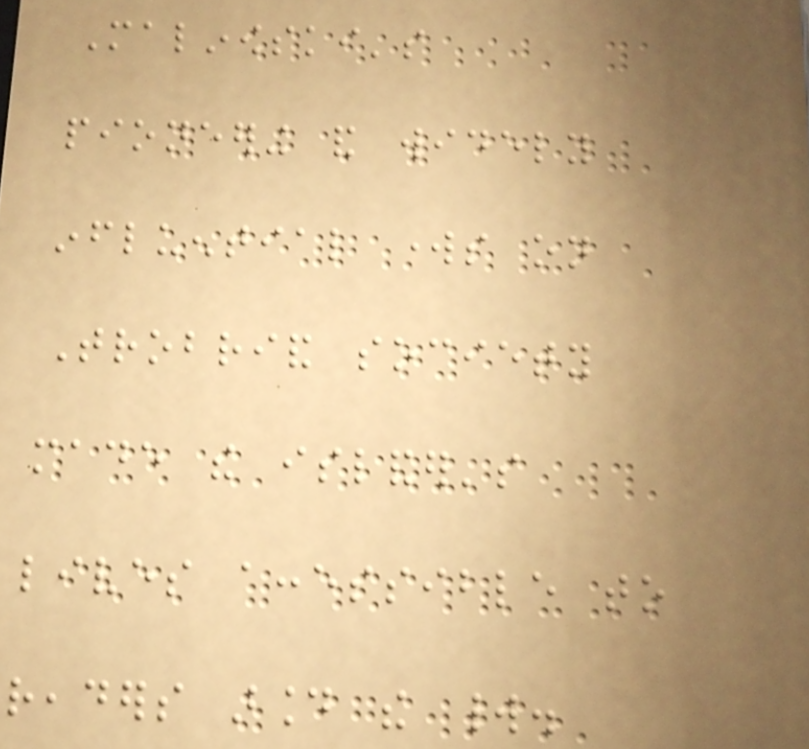Malinowski's
pioneering and widely
influential works on
Trobriand society
made the islander's
lives accessible to
readers around the world.
